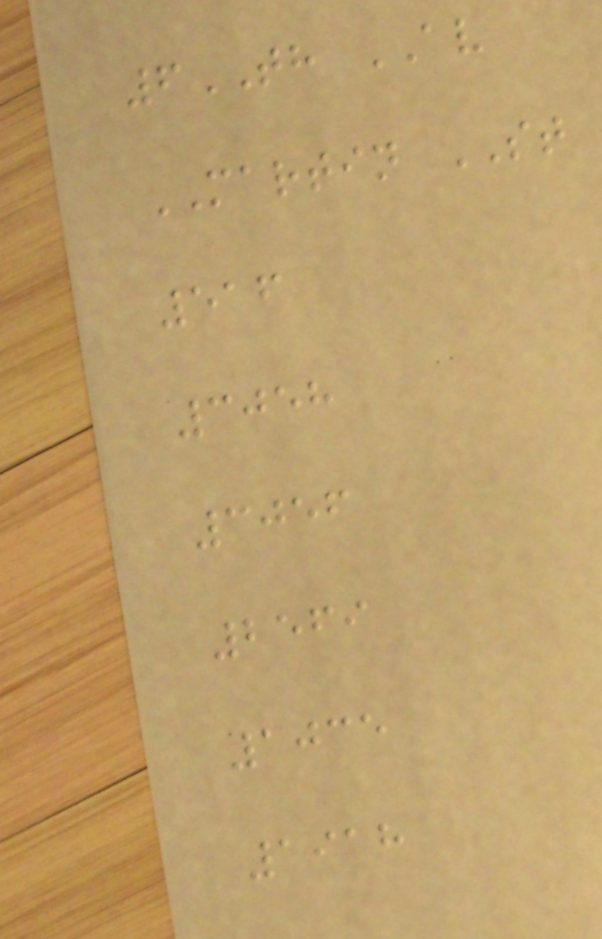6TH AV
MARTIN ST
516
3058
3056
2569
1035
1918
